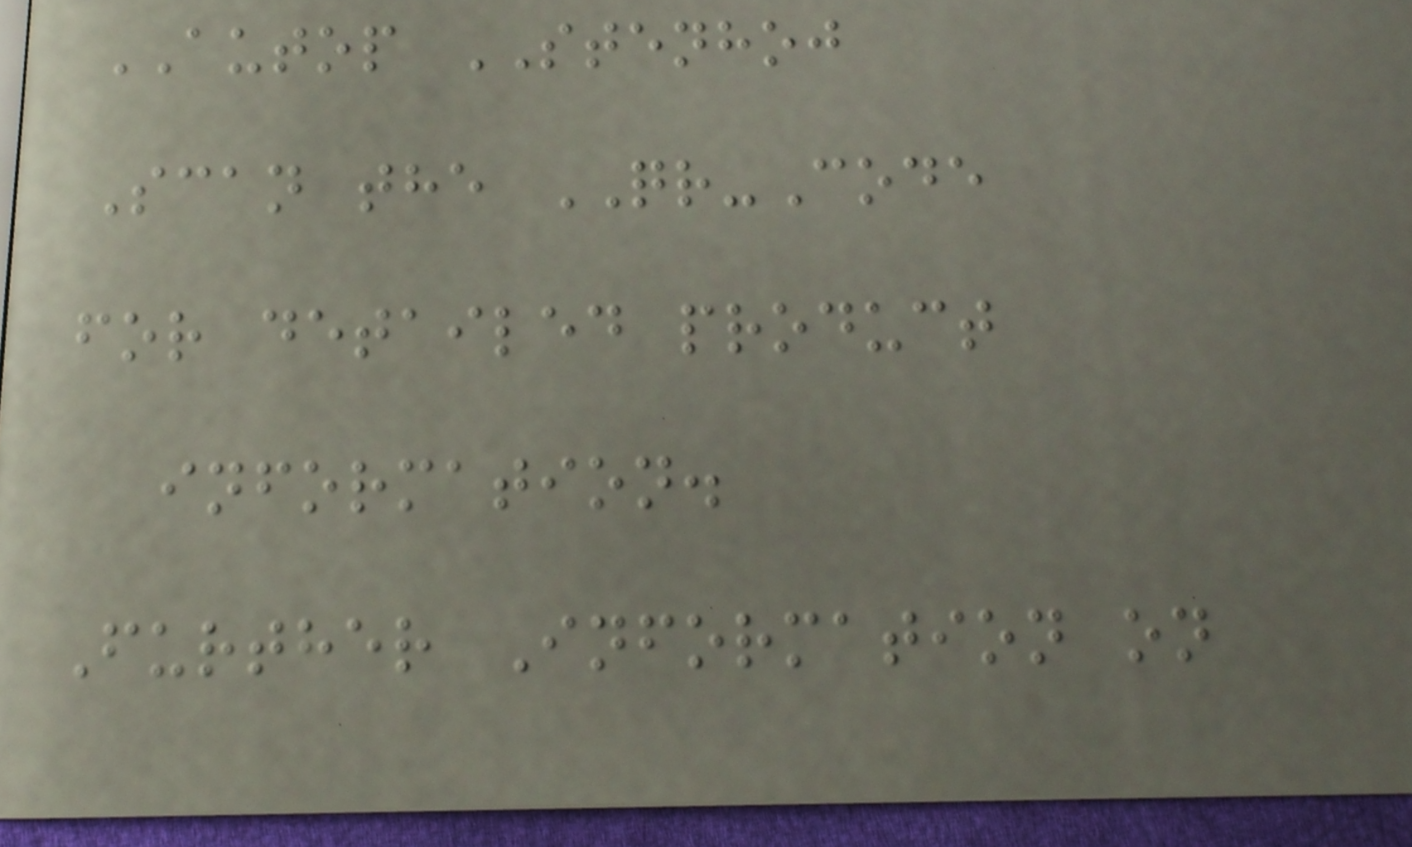AUTOP STENHOJ
Scan the QR-Code
for detailed product
information.
Further Information on
